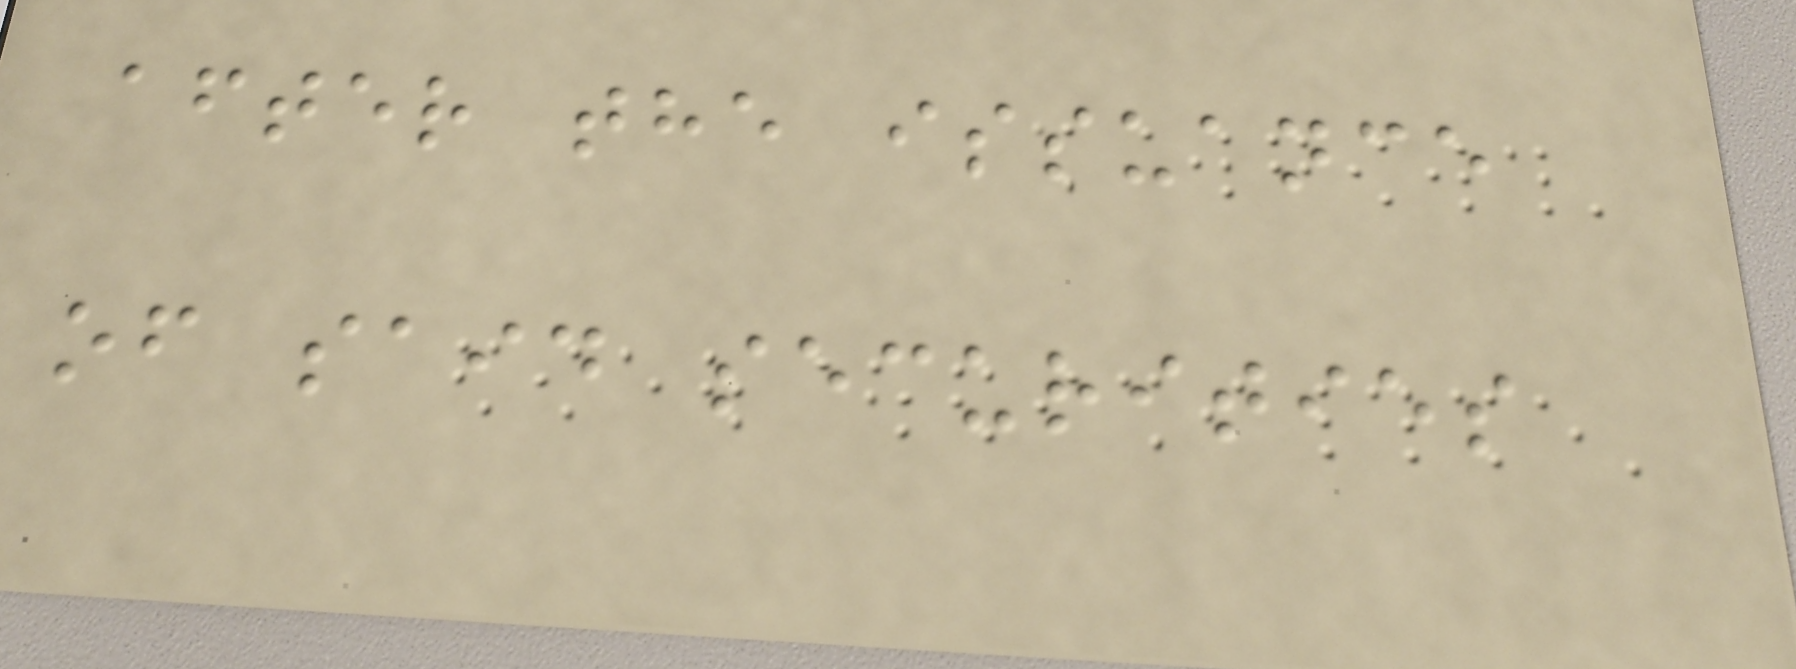after the issuance
of said securities
